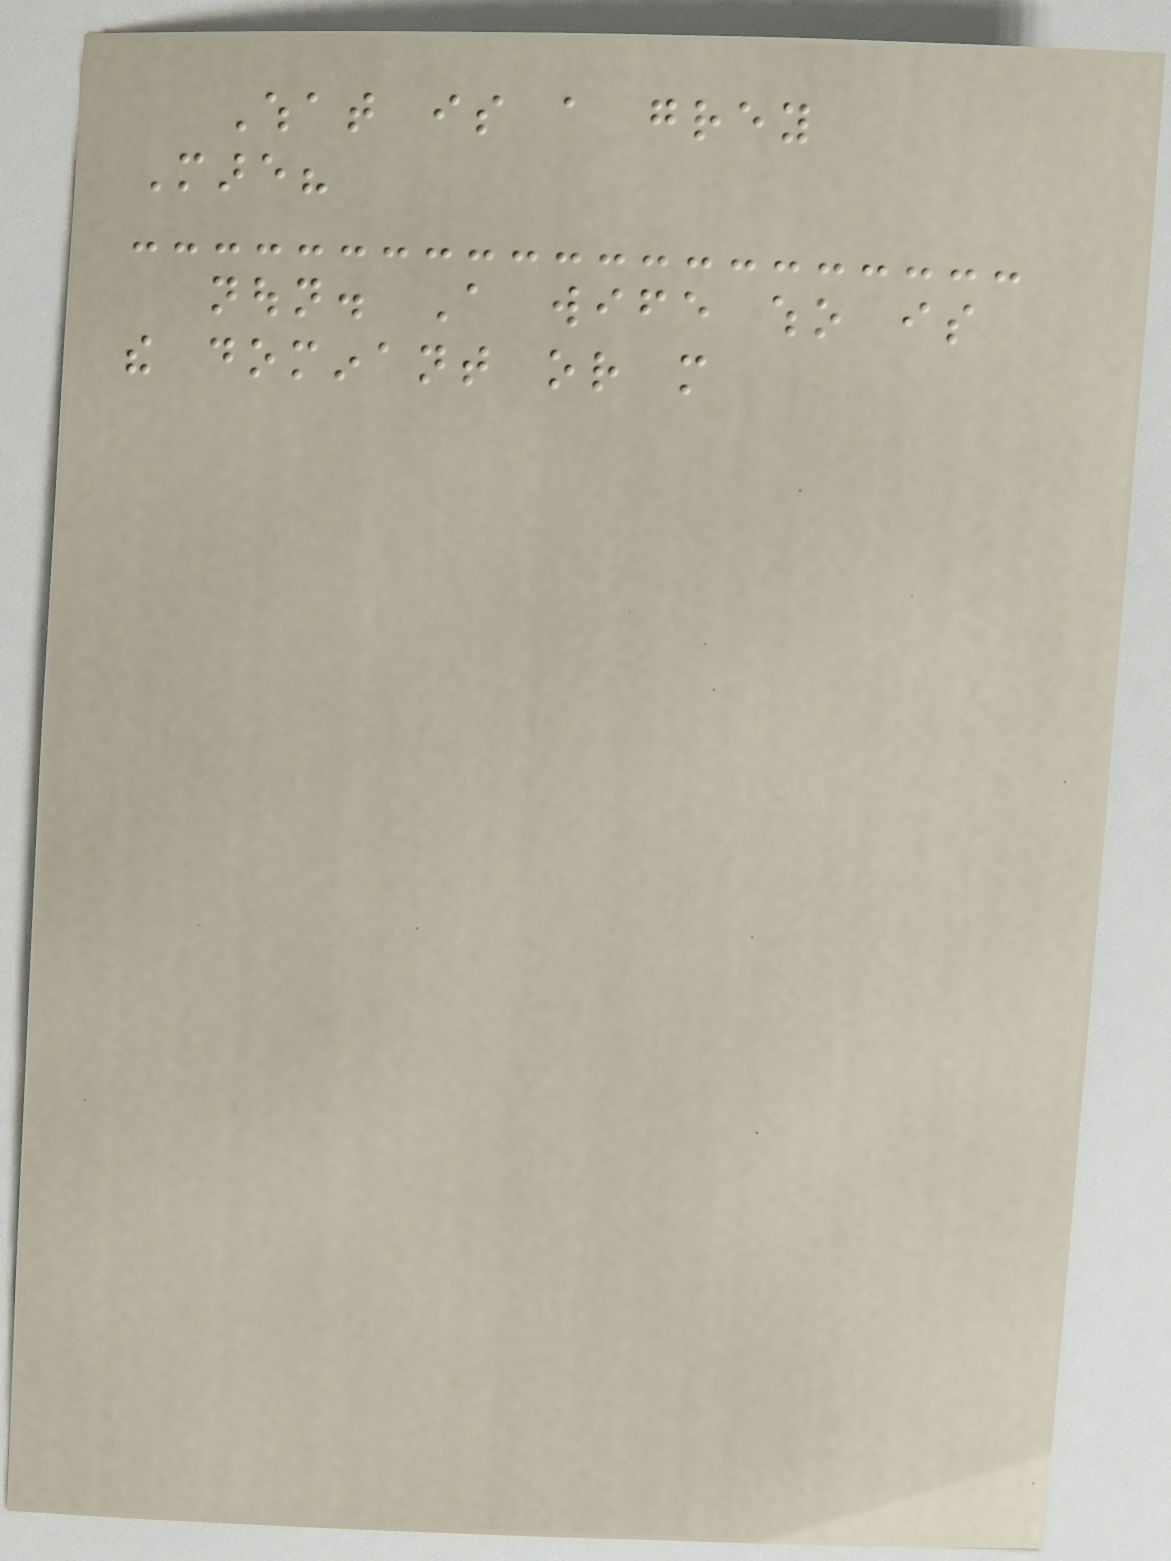What is a grey
Mare?
noun. A wife who is
the dominant or more
